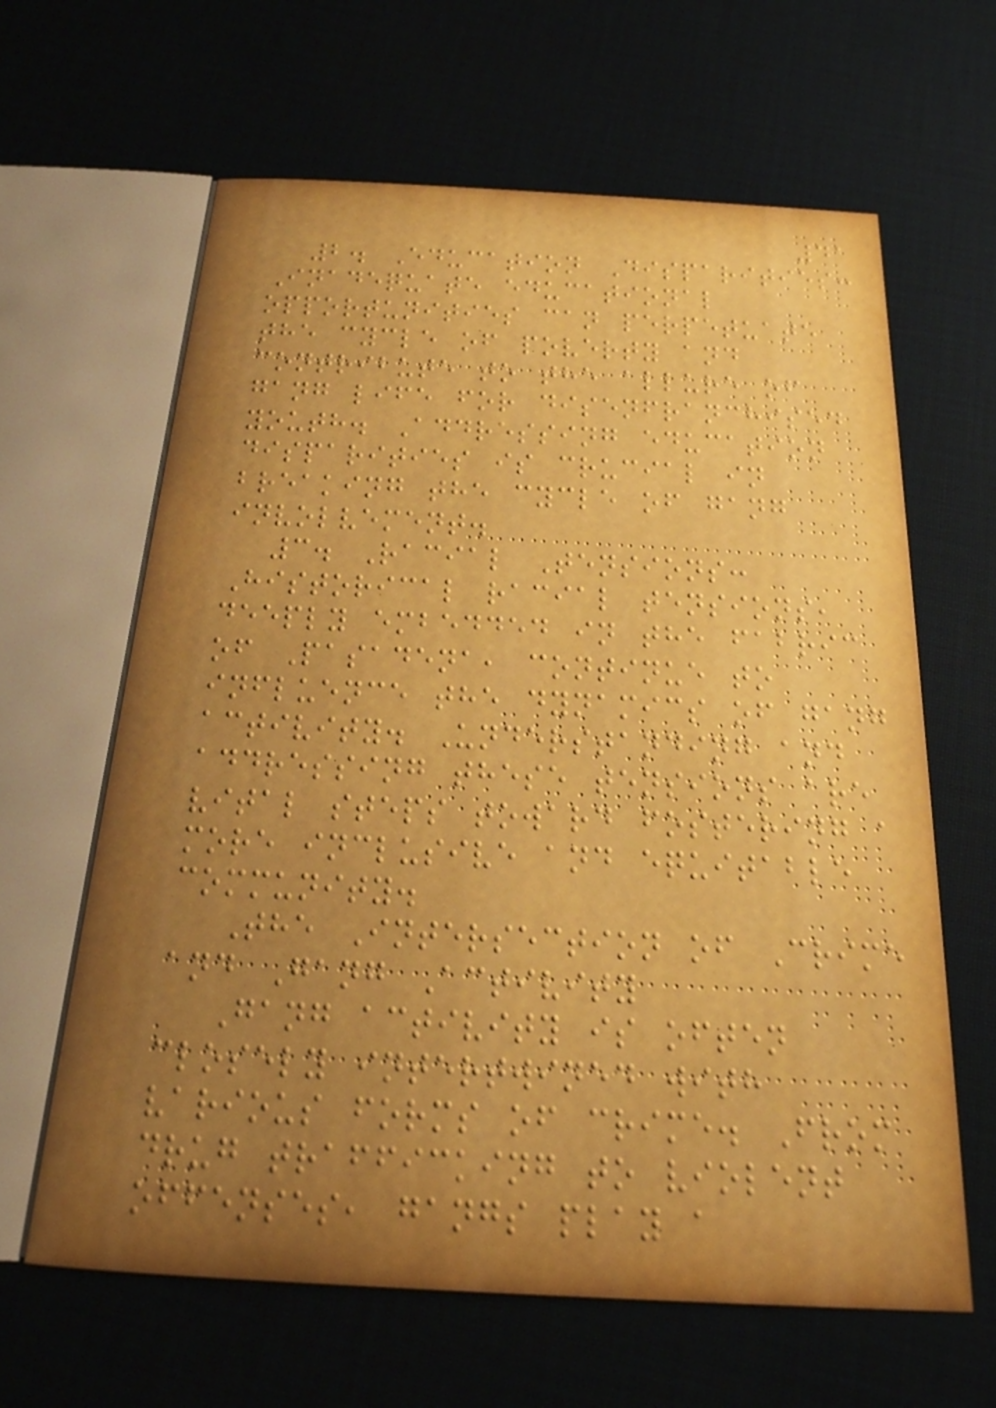41
2. Education Disparities:
Inadequate educational
opportunities can perpetuate
the cycle of poverty and
contribute to the allure of
gang life for disenfranchised
youth. Addressing education
disparities is crucial in
breaking the cycle of gang
involvement.
3. Racial Tensions:
Historical racial tensions,
deeply embedded in the fabric
of Pasadena, continue to
influence the dynamics of gang
activity. Understanding and
addressing these tensions are
vital steps toward fostering a
more inclusive and equitable
community.
The Intersection of Crime
and Gang Activity
Gang activity is often
closely intertwined with
various forms of crime. From
drug trafficking to violent
offenses, gangs play a
